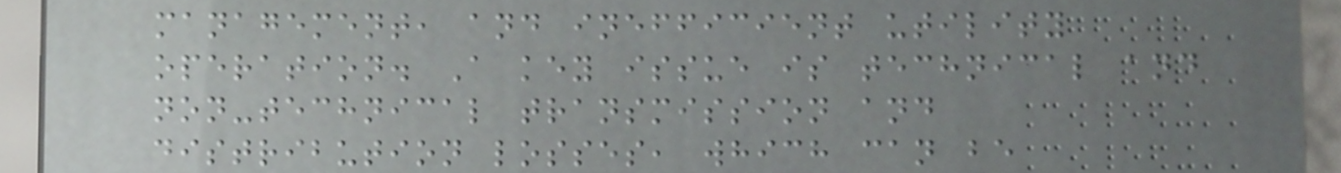management, and inefficient utility
operation. A key issue is technical and
non-technical transmission and
distribution losses, which can be
